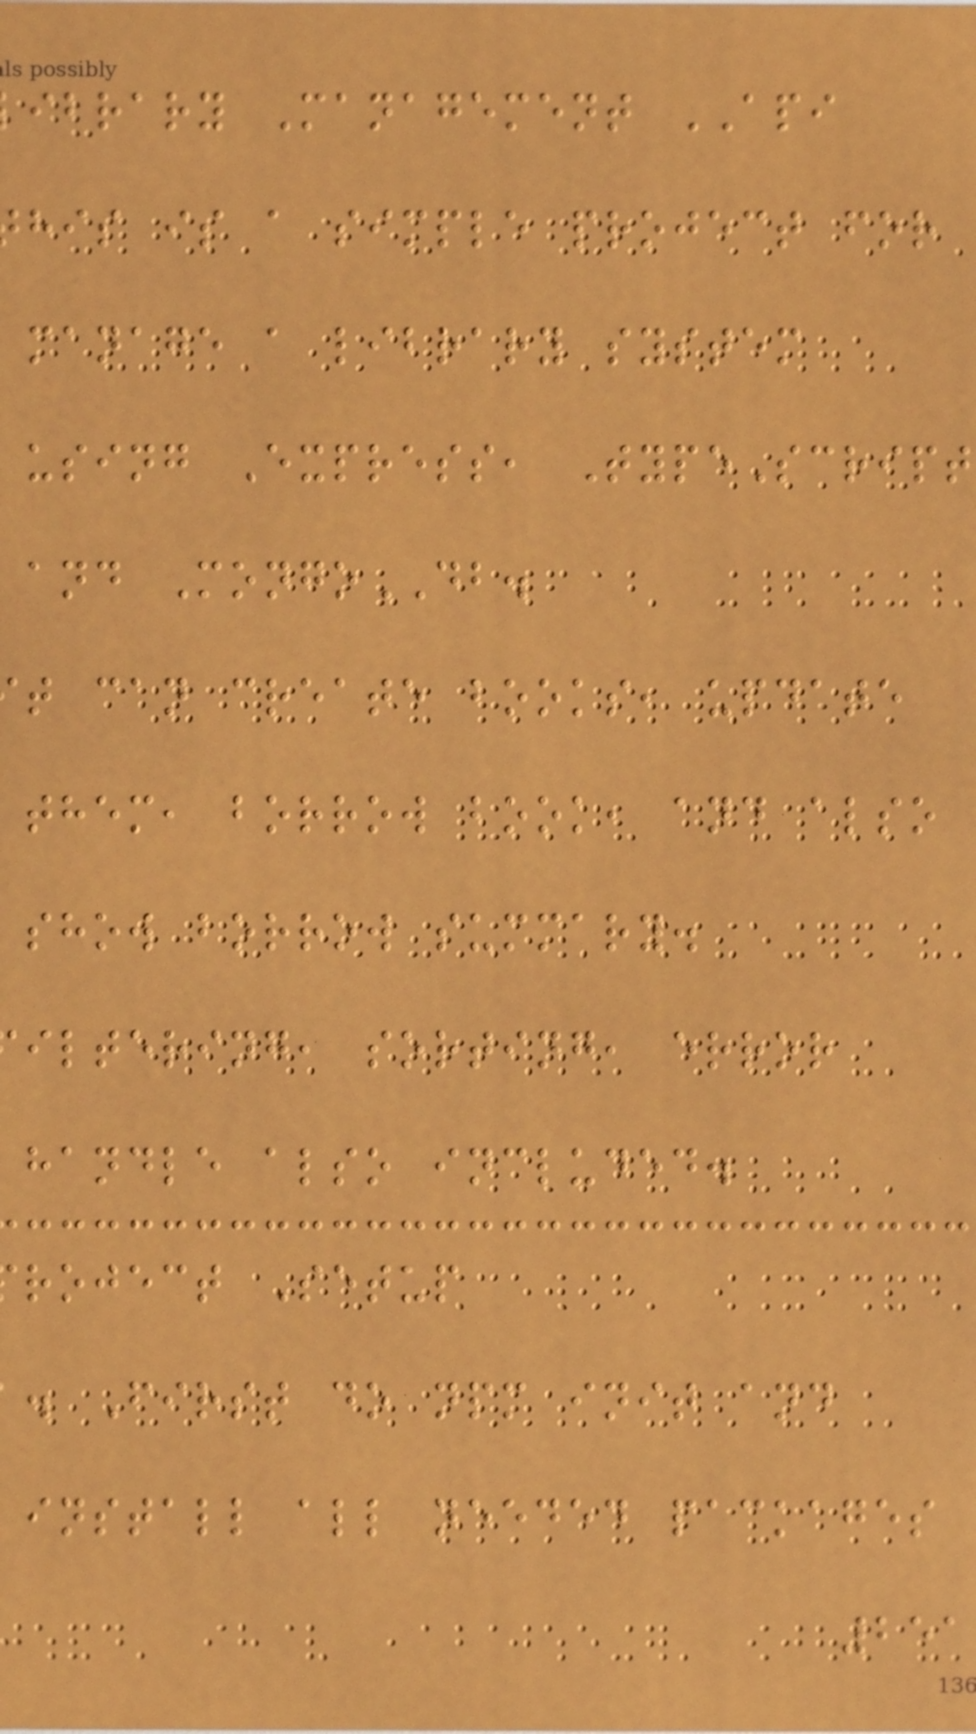ibrary Management API
his is a simple project for
manage a library system
using Express, TypeScript
and MongoDB.
t can create books, update
them, borrow book, and also
show borrow summary.
iltering, sorting, error
handle also included.
roject Setup
. First do npm init and
install all needed packages
251
